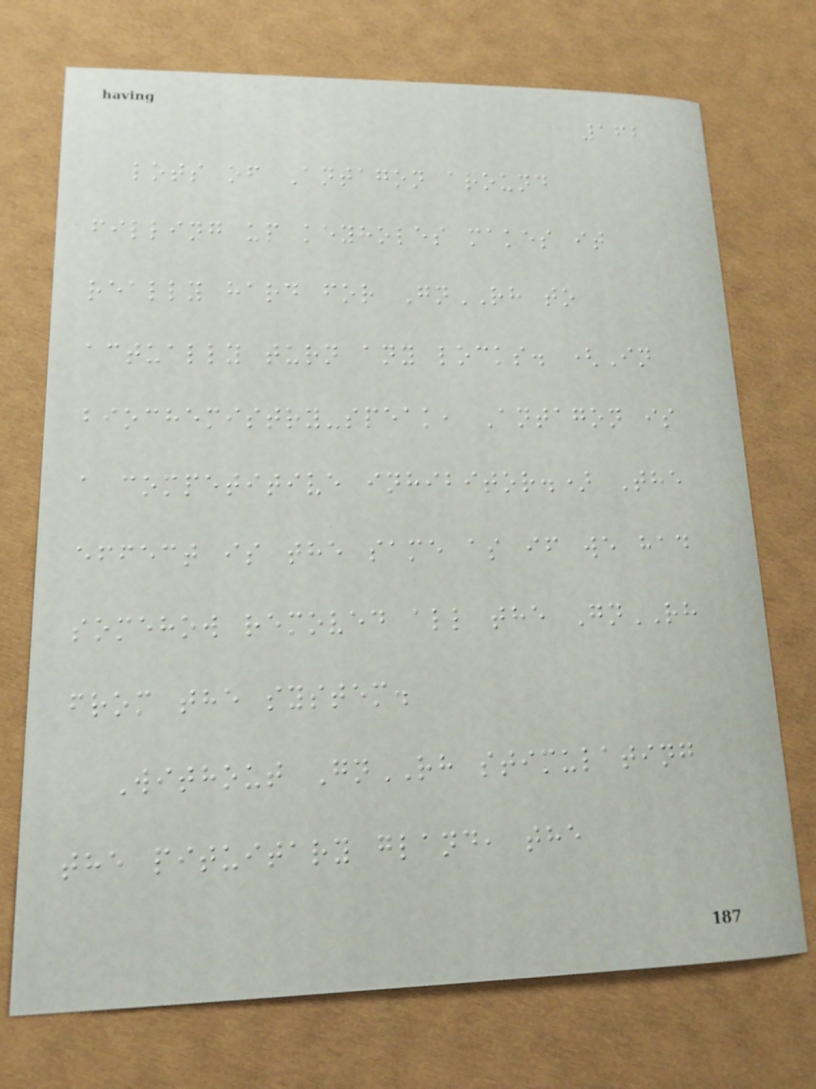162
lots of Antagon around
filling up keyholes makes it
really hard for GnRH to
actually turn any locks. (In
biochemistry-speak, Antagon is
a competitive inhibitor.) The
effect is the same as if we had
somehow removed all the GnRH
from the system.
Without GnRH stimulating
the pituitary gland, the
